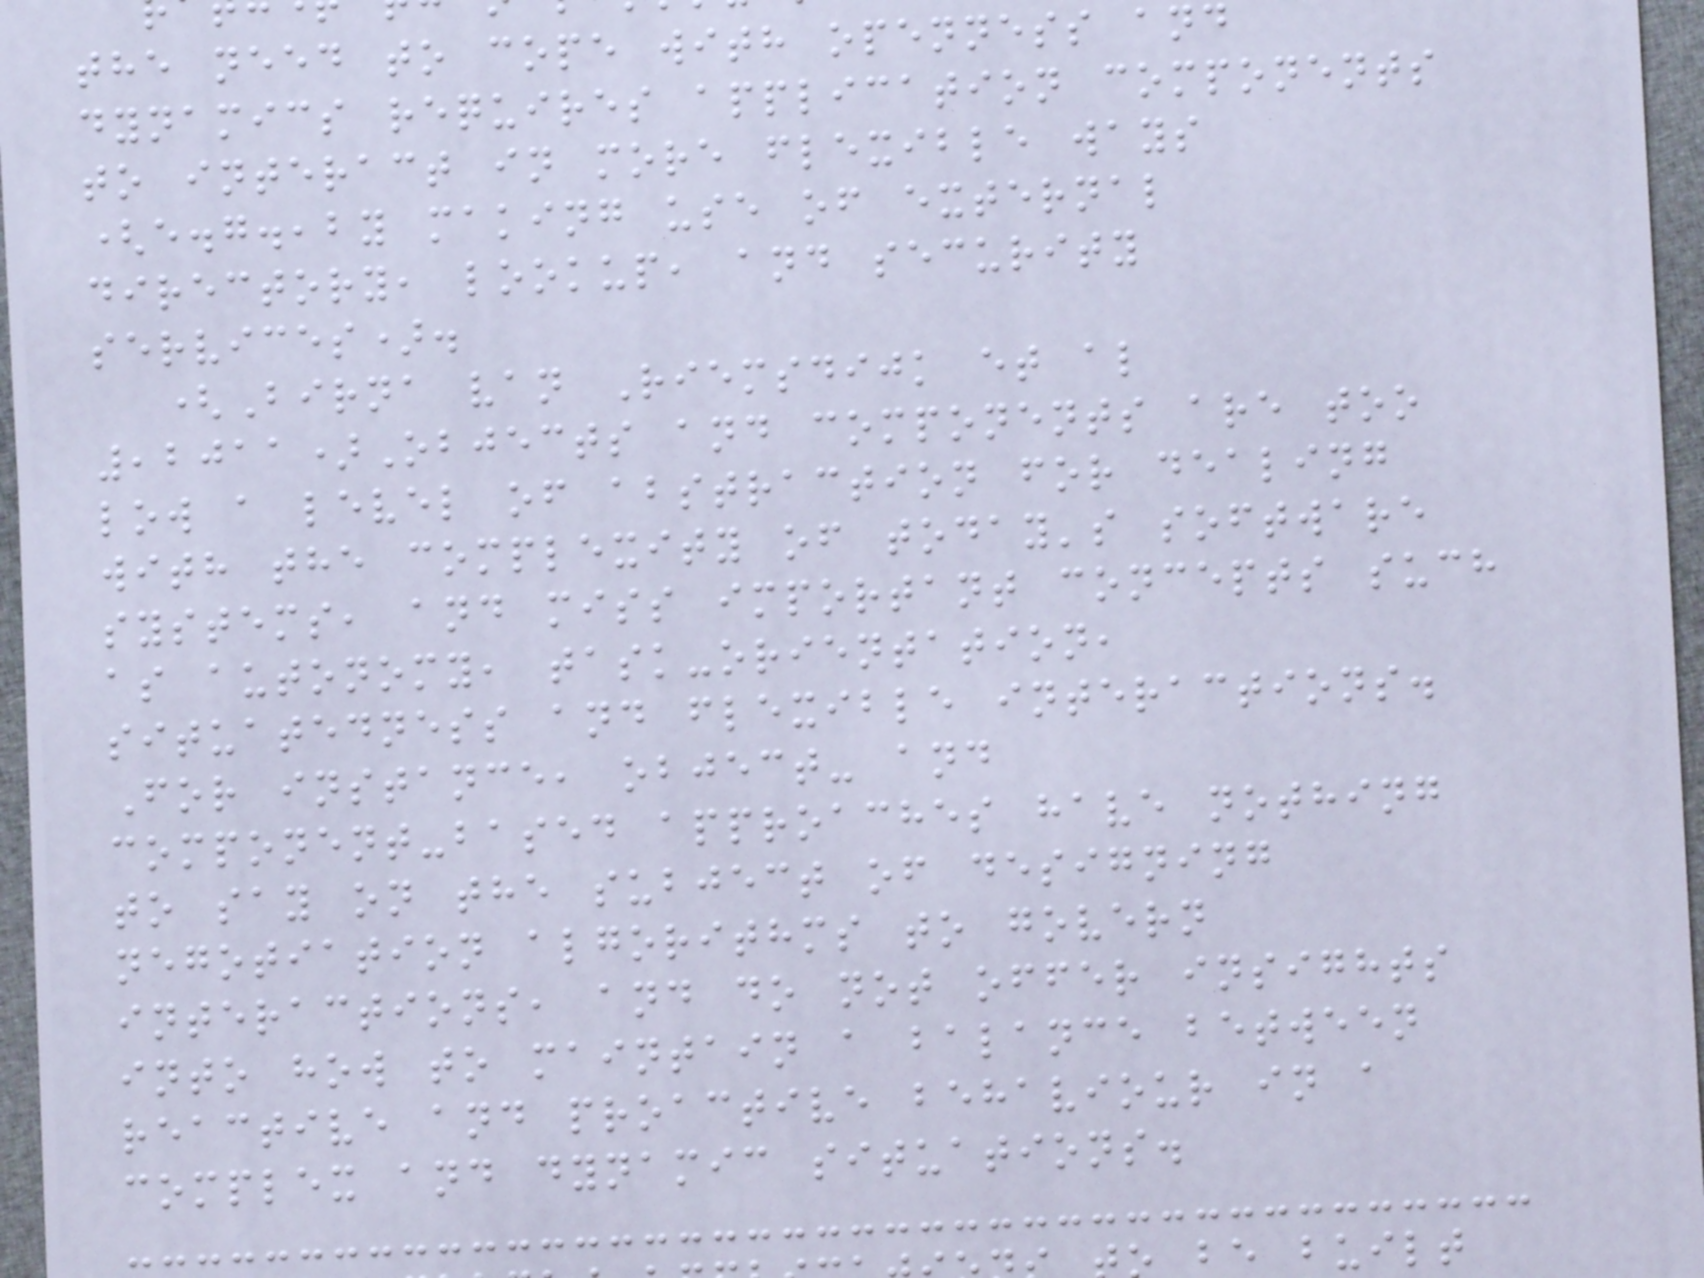the need to cope with openness and
dynamics requires application components
to interact in more flexible ways
(e.g.,by making use of external
directory, lookup, and security
services).
(Birna van Riemsdijk et al
,2011)Objects and components are too
low a level of abstraction for dealing
with the complexity of today's software
systems, and miss important concepts such
as autonomy, task-orientation,
situatedness and flexible interactions.
For instance, object- and
component-based approaches have nothing
to say on the subject of designing
negotiation algorithms to govern
interactions, and do not offer insights
into how to maintain a balance between
reactive and proactive behaviour in a
complex and dynamic situations.
